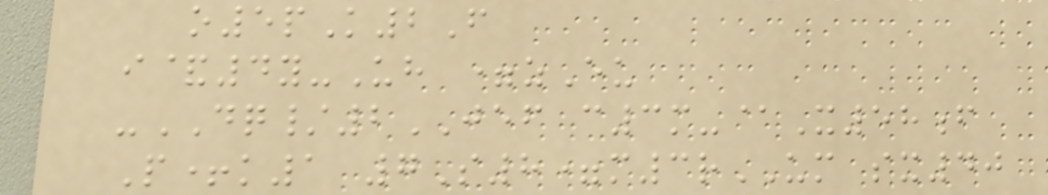o5pK2F
i&4y-Uh =zEu
-DQ/2JEF c3m-@X58f
P+k1 7S8=m3rUM sx40
